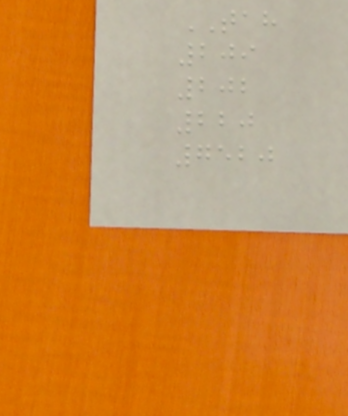TAH
209
202
220
7520
